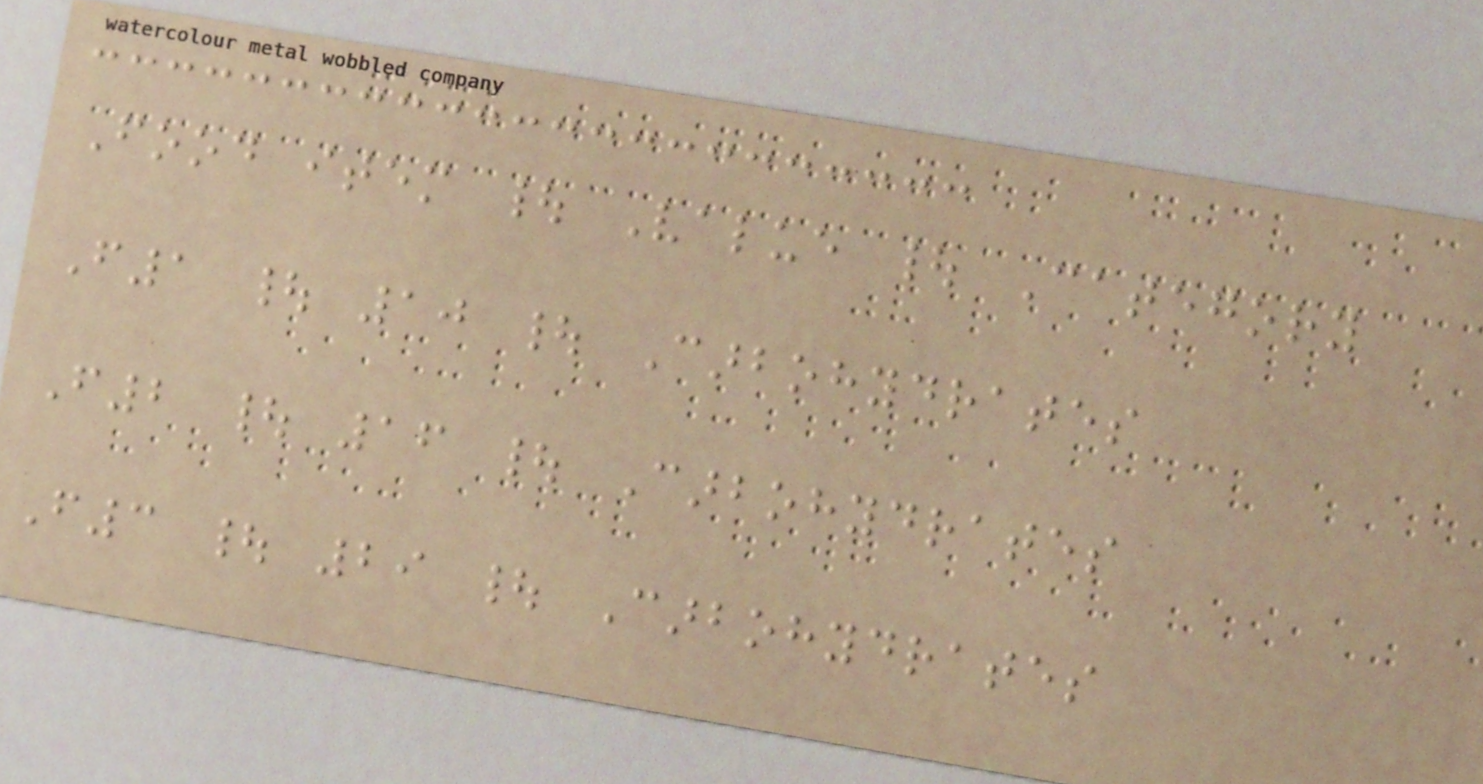Food item | Value | Category
F1 | 10 | Carbohydrates
F2 | 16 | Carbohydrates
F3 | 29 | Carbohydrates
